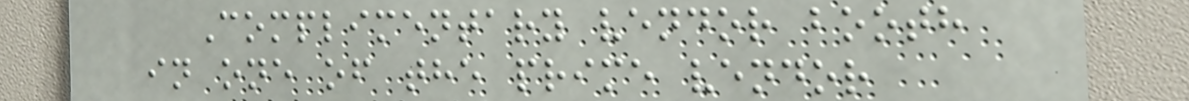Complimentary vendor booth
in one of the prime vendor
